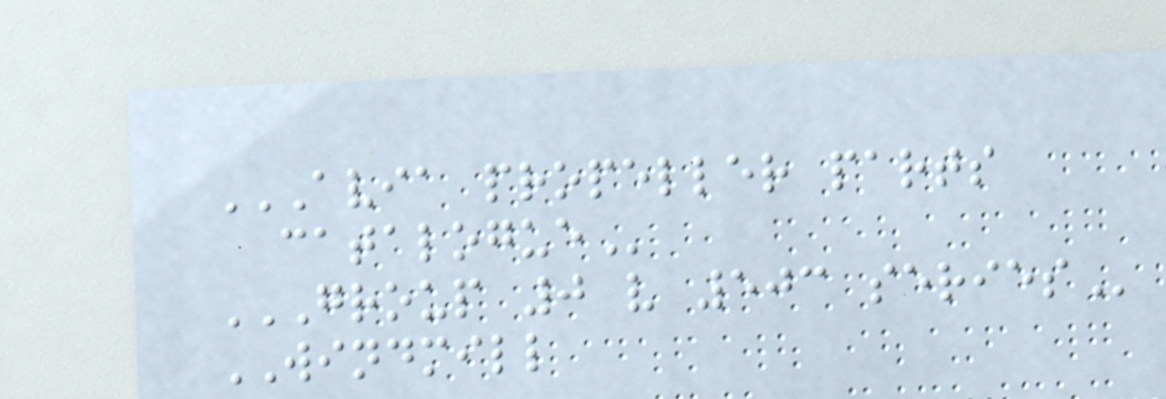AVIA PROPELLER PARTS
CATALOGUE
GROUP 0 V 503 SERIES
WINDMILL
